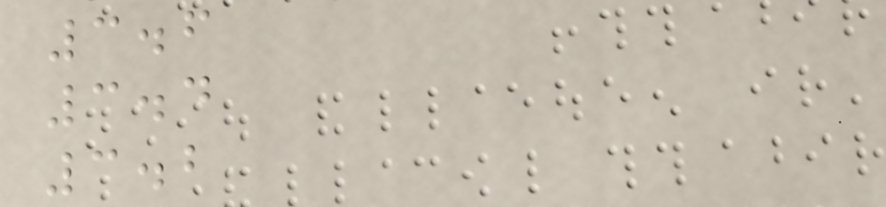3.6
3.4
3.2
